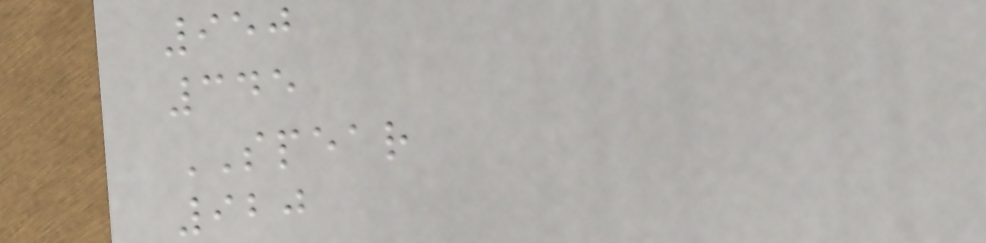950
345
SPEAR
920
